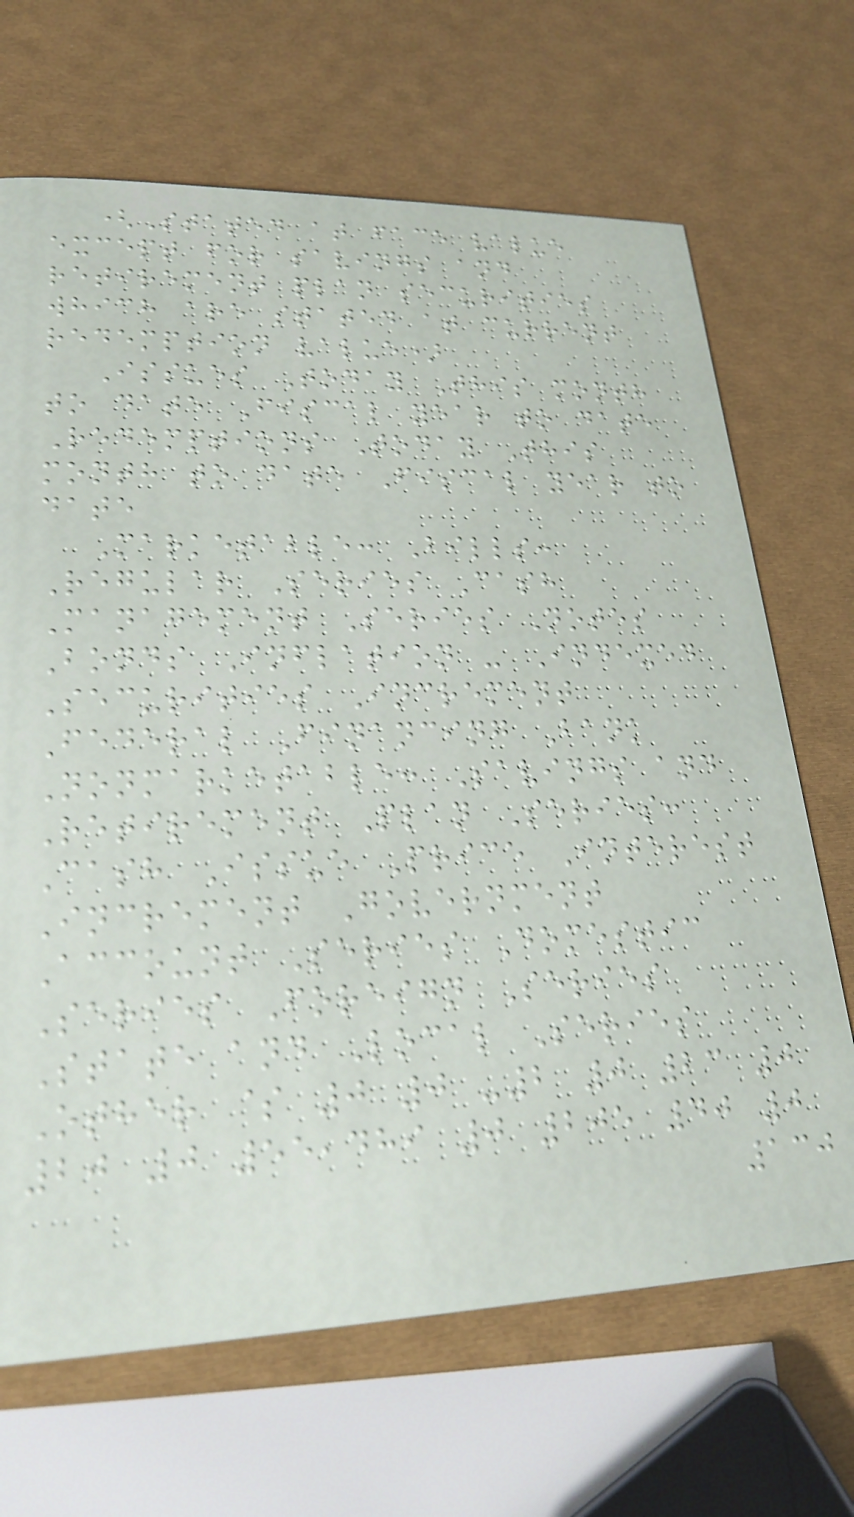(Stated at face value
except for savings and
retirement plan securities
which are stated at current
redemption value)
Issues Today This month
to date Fiscal year to date
Redemptions Today This
month to date Fiscal year to
date
Marketable: Bills:
Regular Series Cash
Management Series Notes
Bonds Inflation - Indexed
Securities Increment
Federal Financing Bank
Nonmarketable: Savings and
Retirement Plan Series:
Cash Issue Price Interest
Increment Government
Account Series Domestic
Series Foreign Series
State and Local Series
Other $ 0 0 -2 0 23 0
20 0 55,489 0 205 40 0
130
